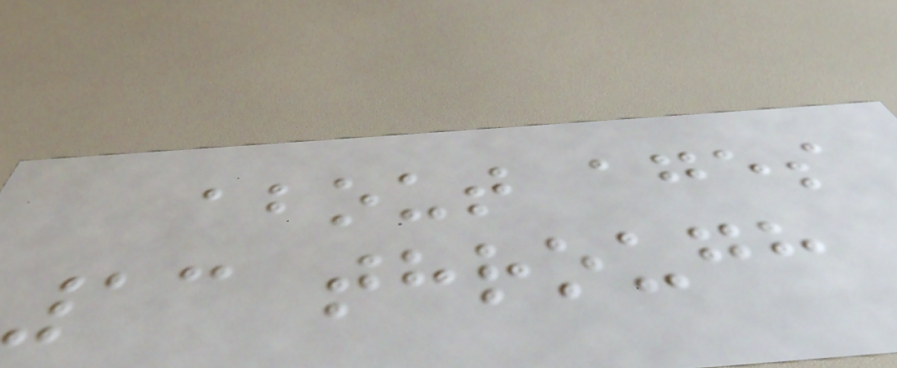about ages
13 through
